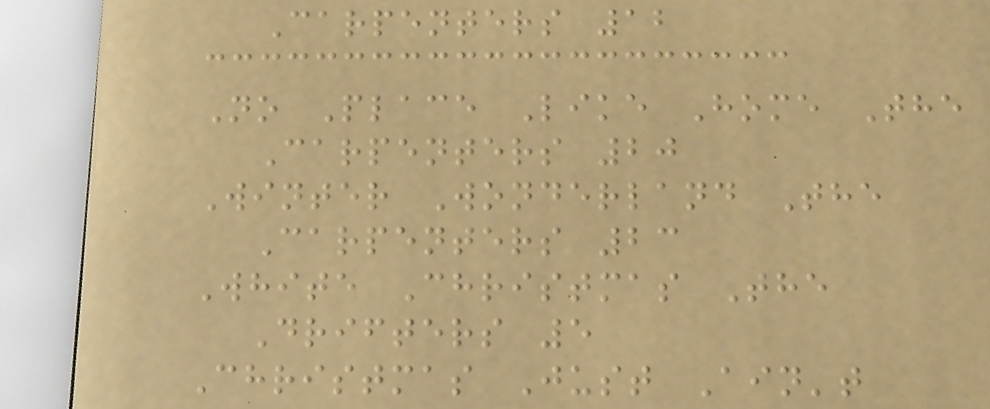Carpenters 12
No Place Like Home The
Carpenters 20
Winter Wonderland The
Carpenters 23
White Christmas The
Drifters 5
Christmas Just Ain't
